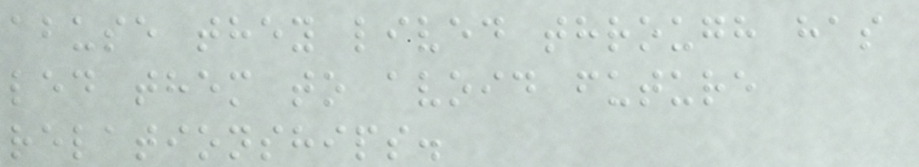abuse they lived through has
led them to avoid future
relationships.
